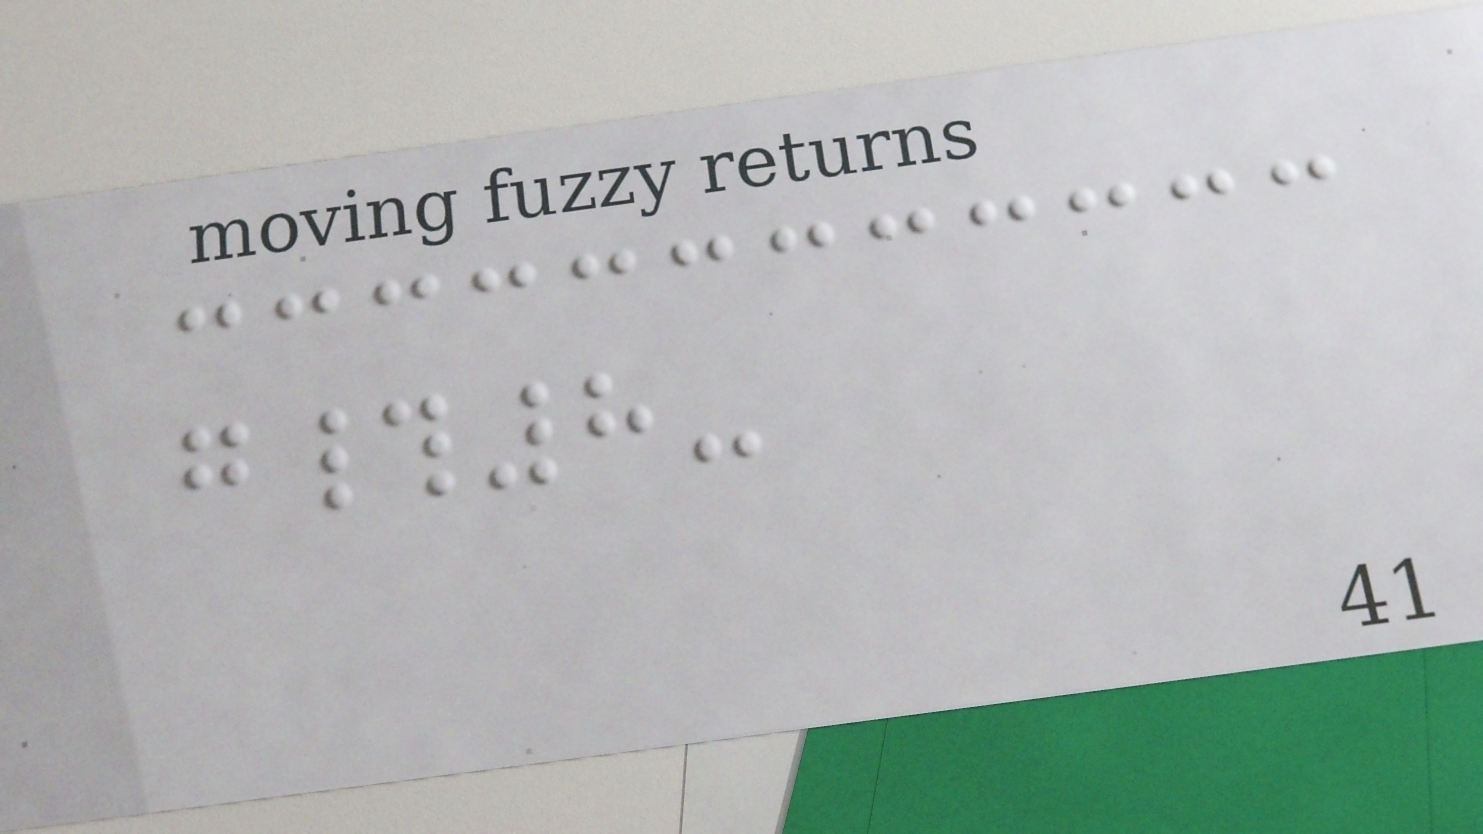g#8-
